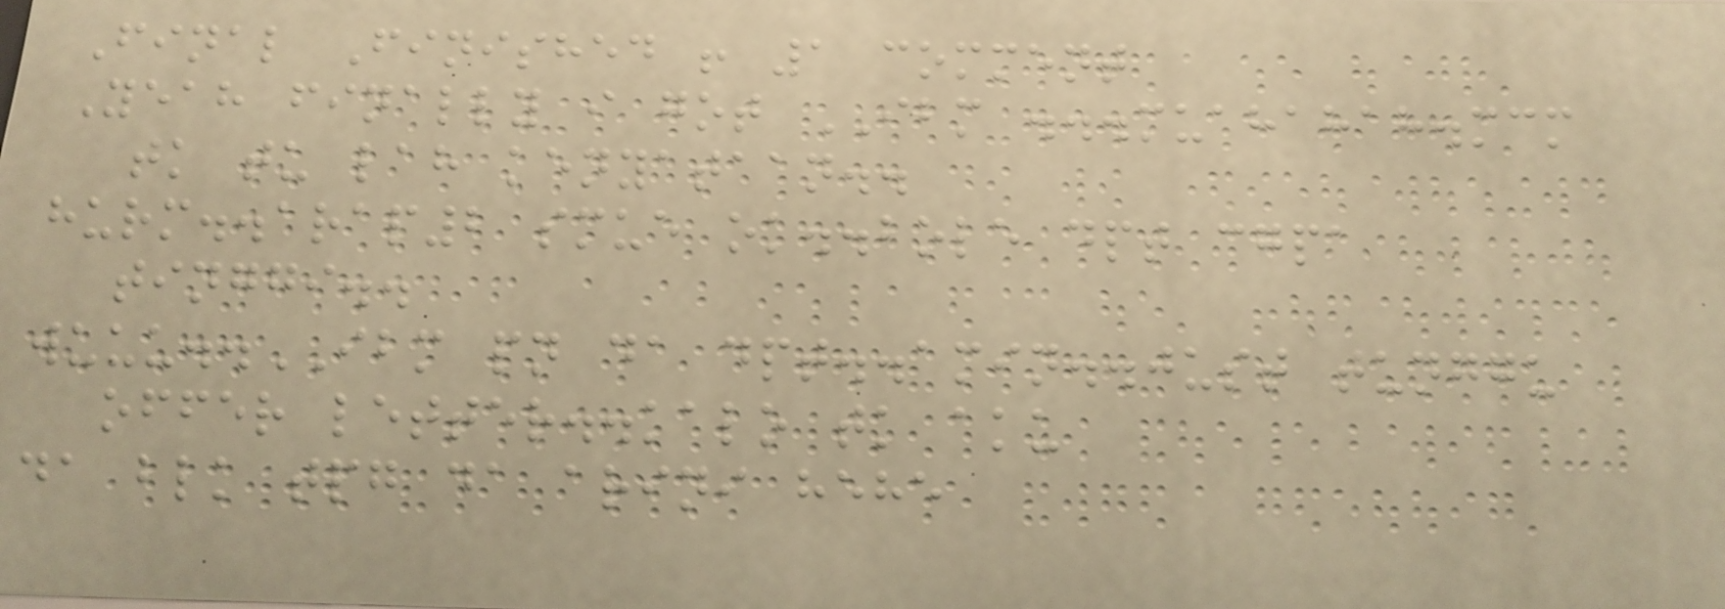Final Finished ! 1 comment
Yeah finally i got IBM ...muahahah.mcm
tk tu lah kenyataan..
hurm..arap2 smue ok..bole dpt cgpa
tinggi..
wuuu..IBM pn da dpt..amin..just tunggu
offer letter..kalo tk aku
da blk tpg da arini hehe
